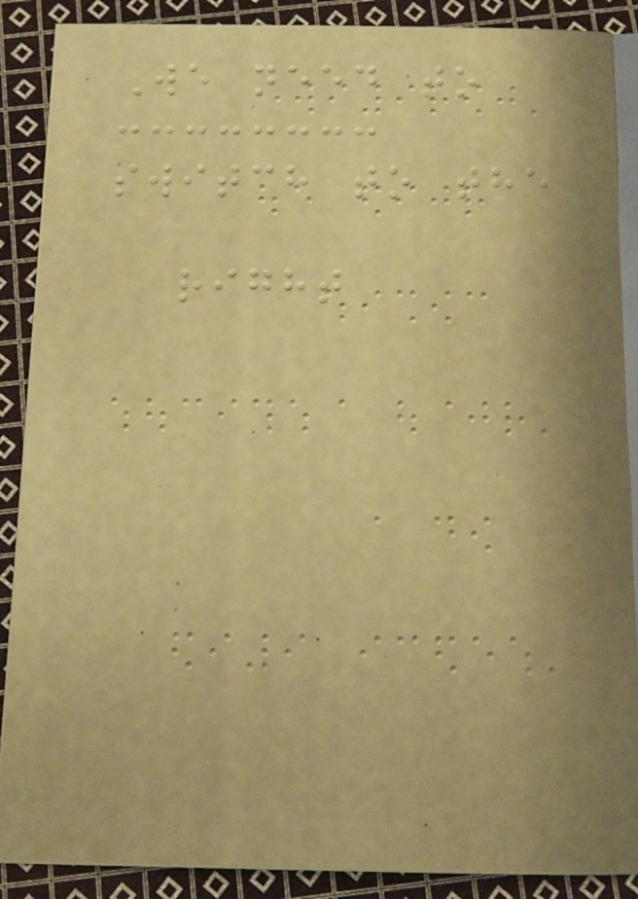We need to
switch to the
right
